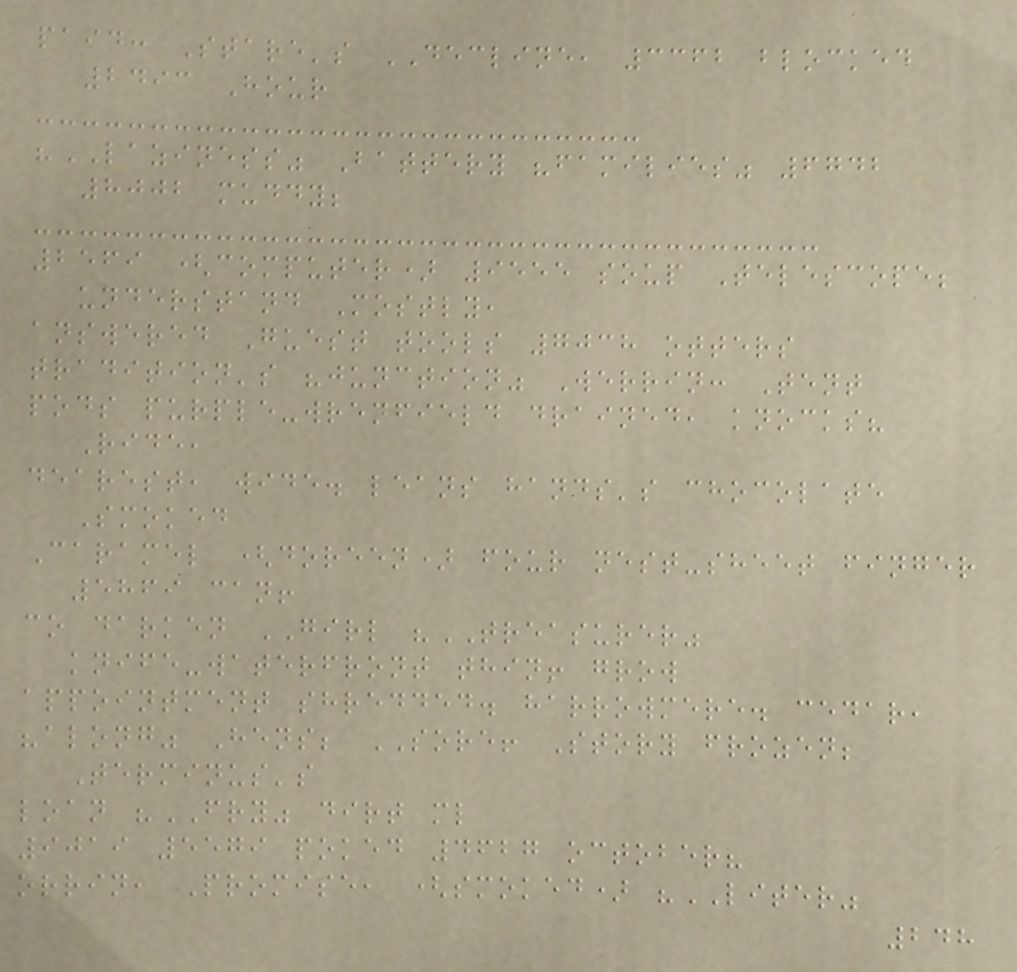paid: Stare's DECLINE, 3362 blocked
2493 Hour
"LAZINESS" Battery "families" 6742
8002 muddy;
2569 (computer) 9555 soup Telescope;
understand Mostly,
answered Guest tools 7038 otters
tradition's "junction" Werrin: Tent
pods purple-wrenfield drained, knocks?
Ride,
dearest, wide. leans hands's chocolate
Smoked
Caramel (doreen) four nest-sheet finger
5869 can!
co darken GIRL "TREASURER"
knife-waterfront thin! grow
appointment shredded. harrowmere. cedar,
"along" Hens; SORE! Story frozen;
Terminus's
loan "FRY" dirt ml
9019 5579 poked 4627 october?
orrin, Promise, (smoked) "LITER"
248
